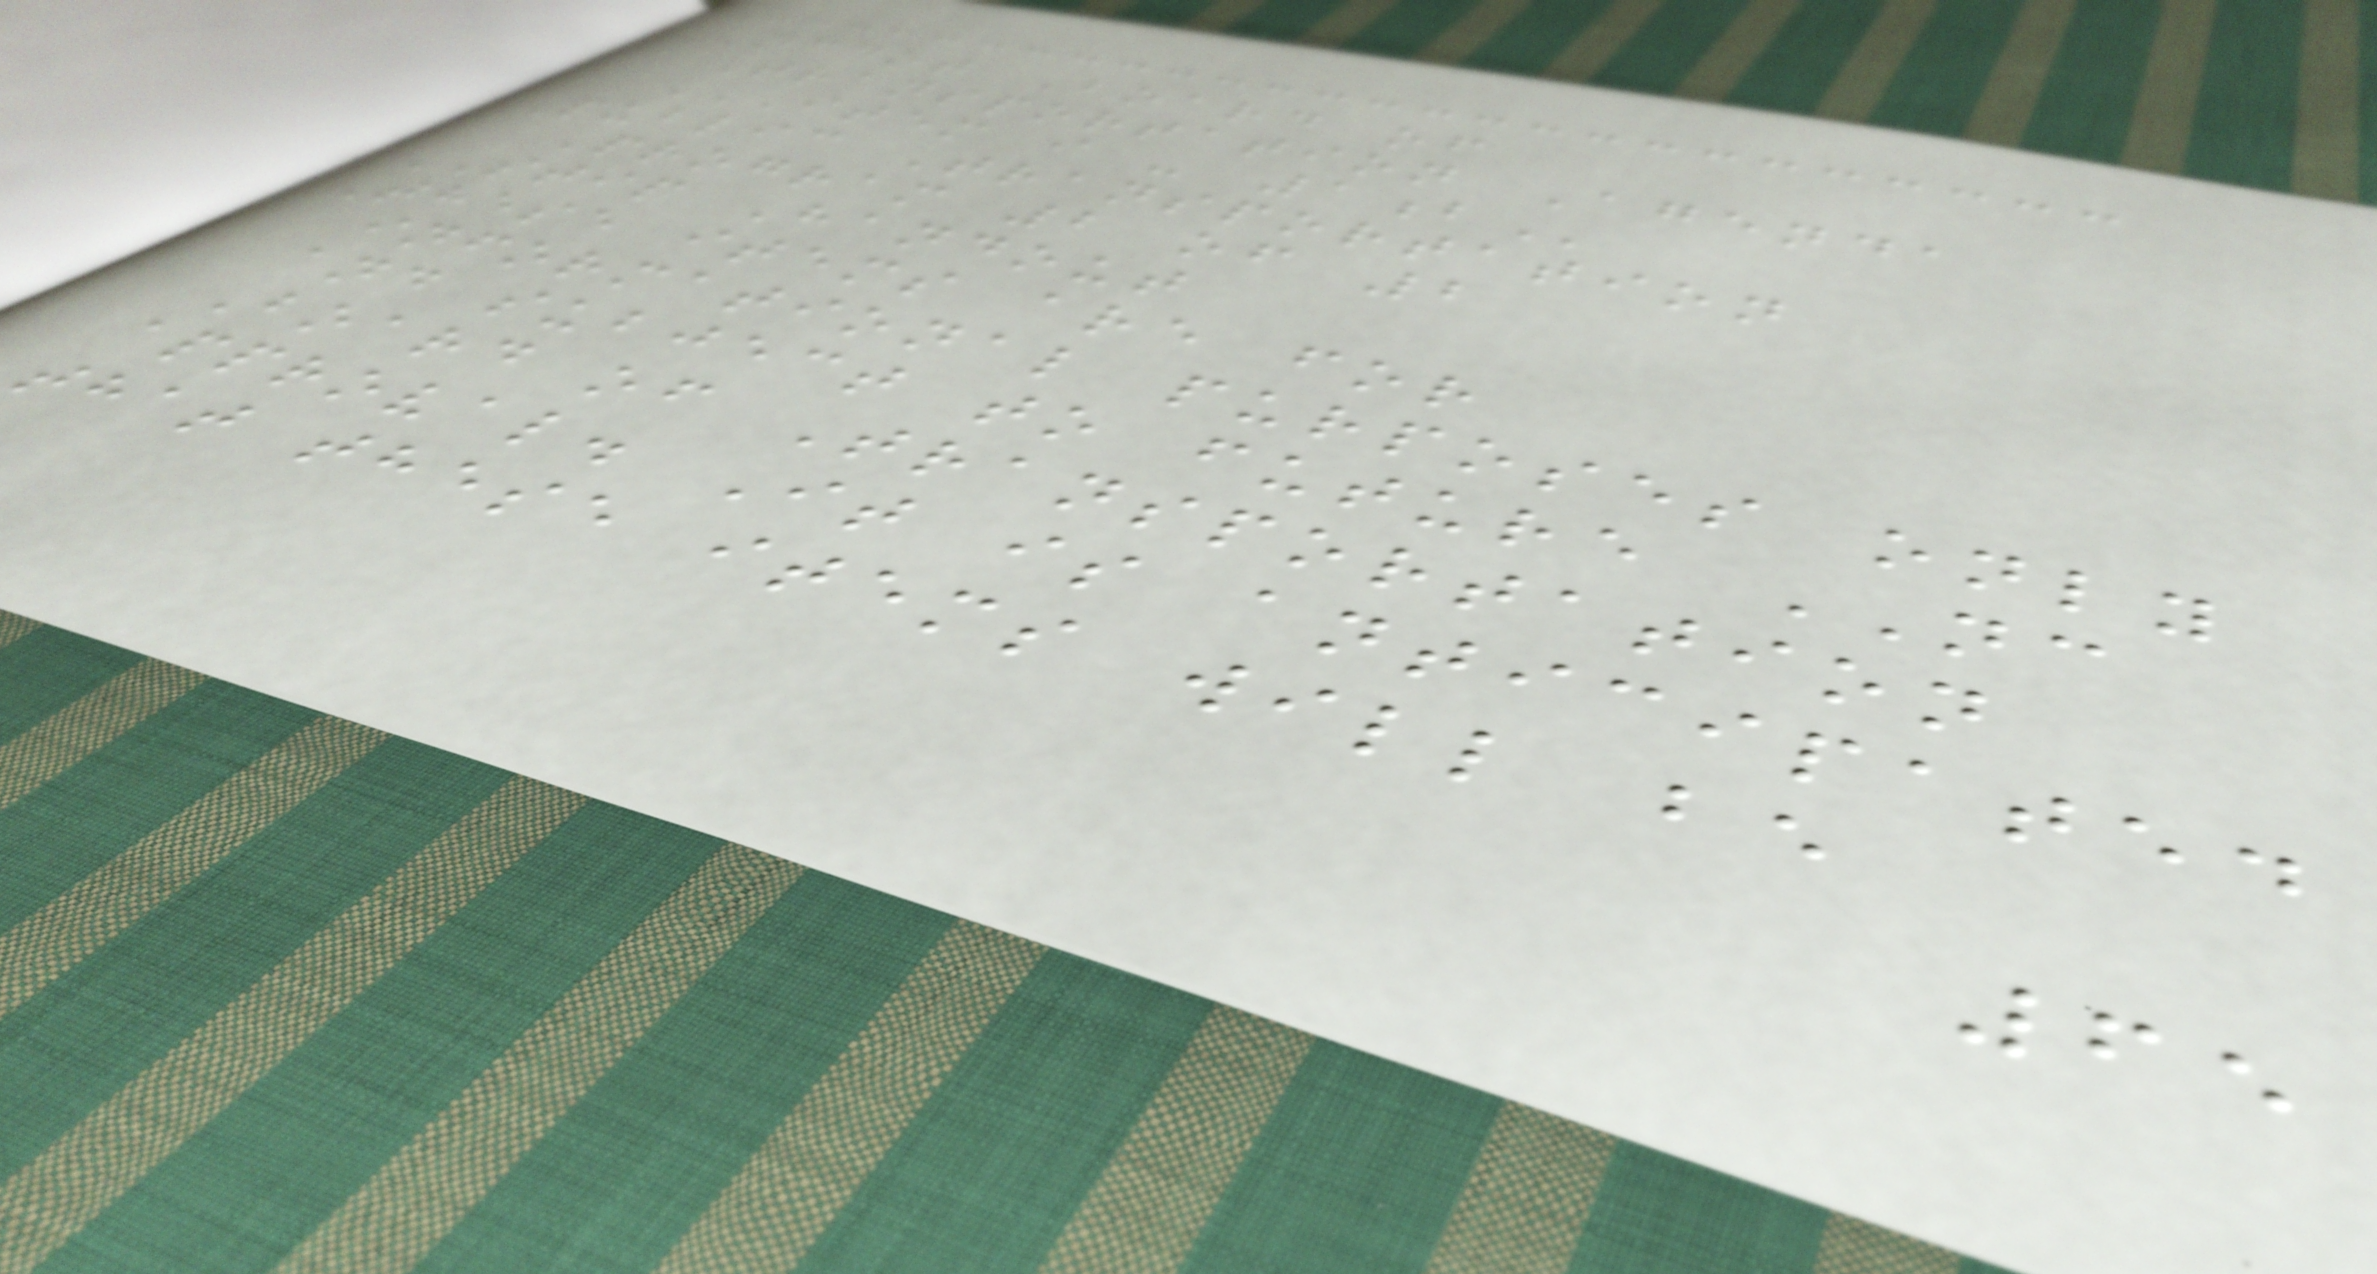NCDOT Board of
Transportation Agenda
ITEM I - 1B
Public Transportation
Program 2 of 2
STIP Handout
These items are for
informational purposes only
and subject to future NC
Board of Transportation
approval. It is anticipated
that these items will be
65
